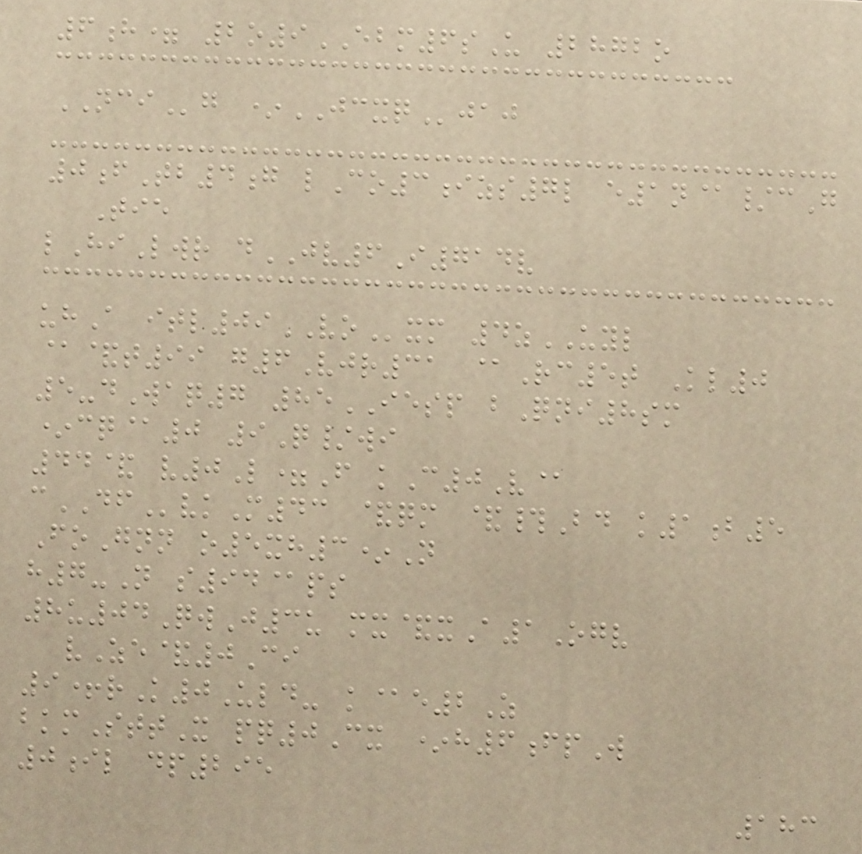6h= 2o9EBM6sU 2872o
NCIg *JCXQjaj
0fTb4g lCo3izs7l e1n@/cG
Tie
lHiLwr dJV6I714v
uhA itl09VOxm 4zUYL
@&t99 g6Vjr31 @Rc5t Kl0
5-dWaq7 85IESP bQni8sm
*cq@0 9Q/wi
44& v0L=F kC0V@
cDFvkM43 &qm &#Bd k1b5
FoGnn o5xh3*N
h7-N s94@ps
8u04QwJ3u mx&xA1Ogv
vZe&0Ci
9+rK0Uld- k@e2Z
bkmSttX pq0Cx *h6fpW
0il dp295
183
